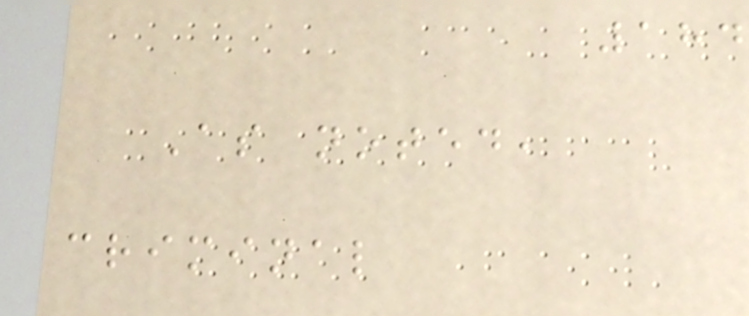184
As noted,
criminal
